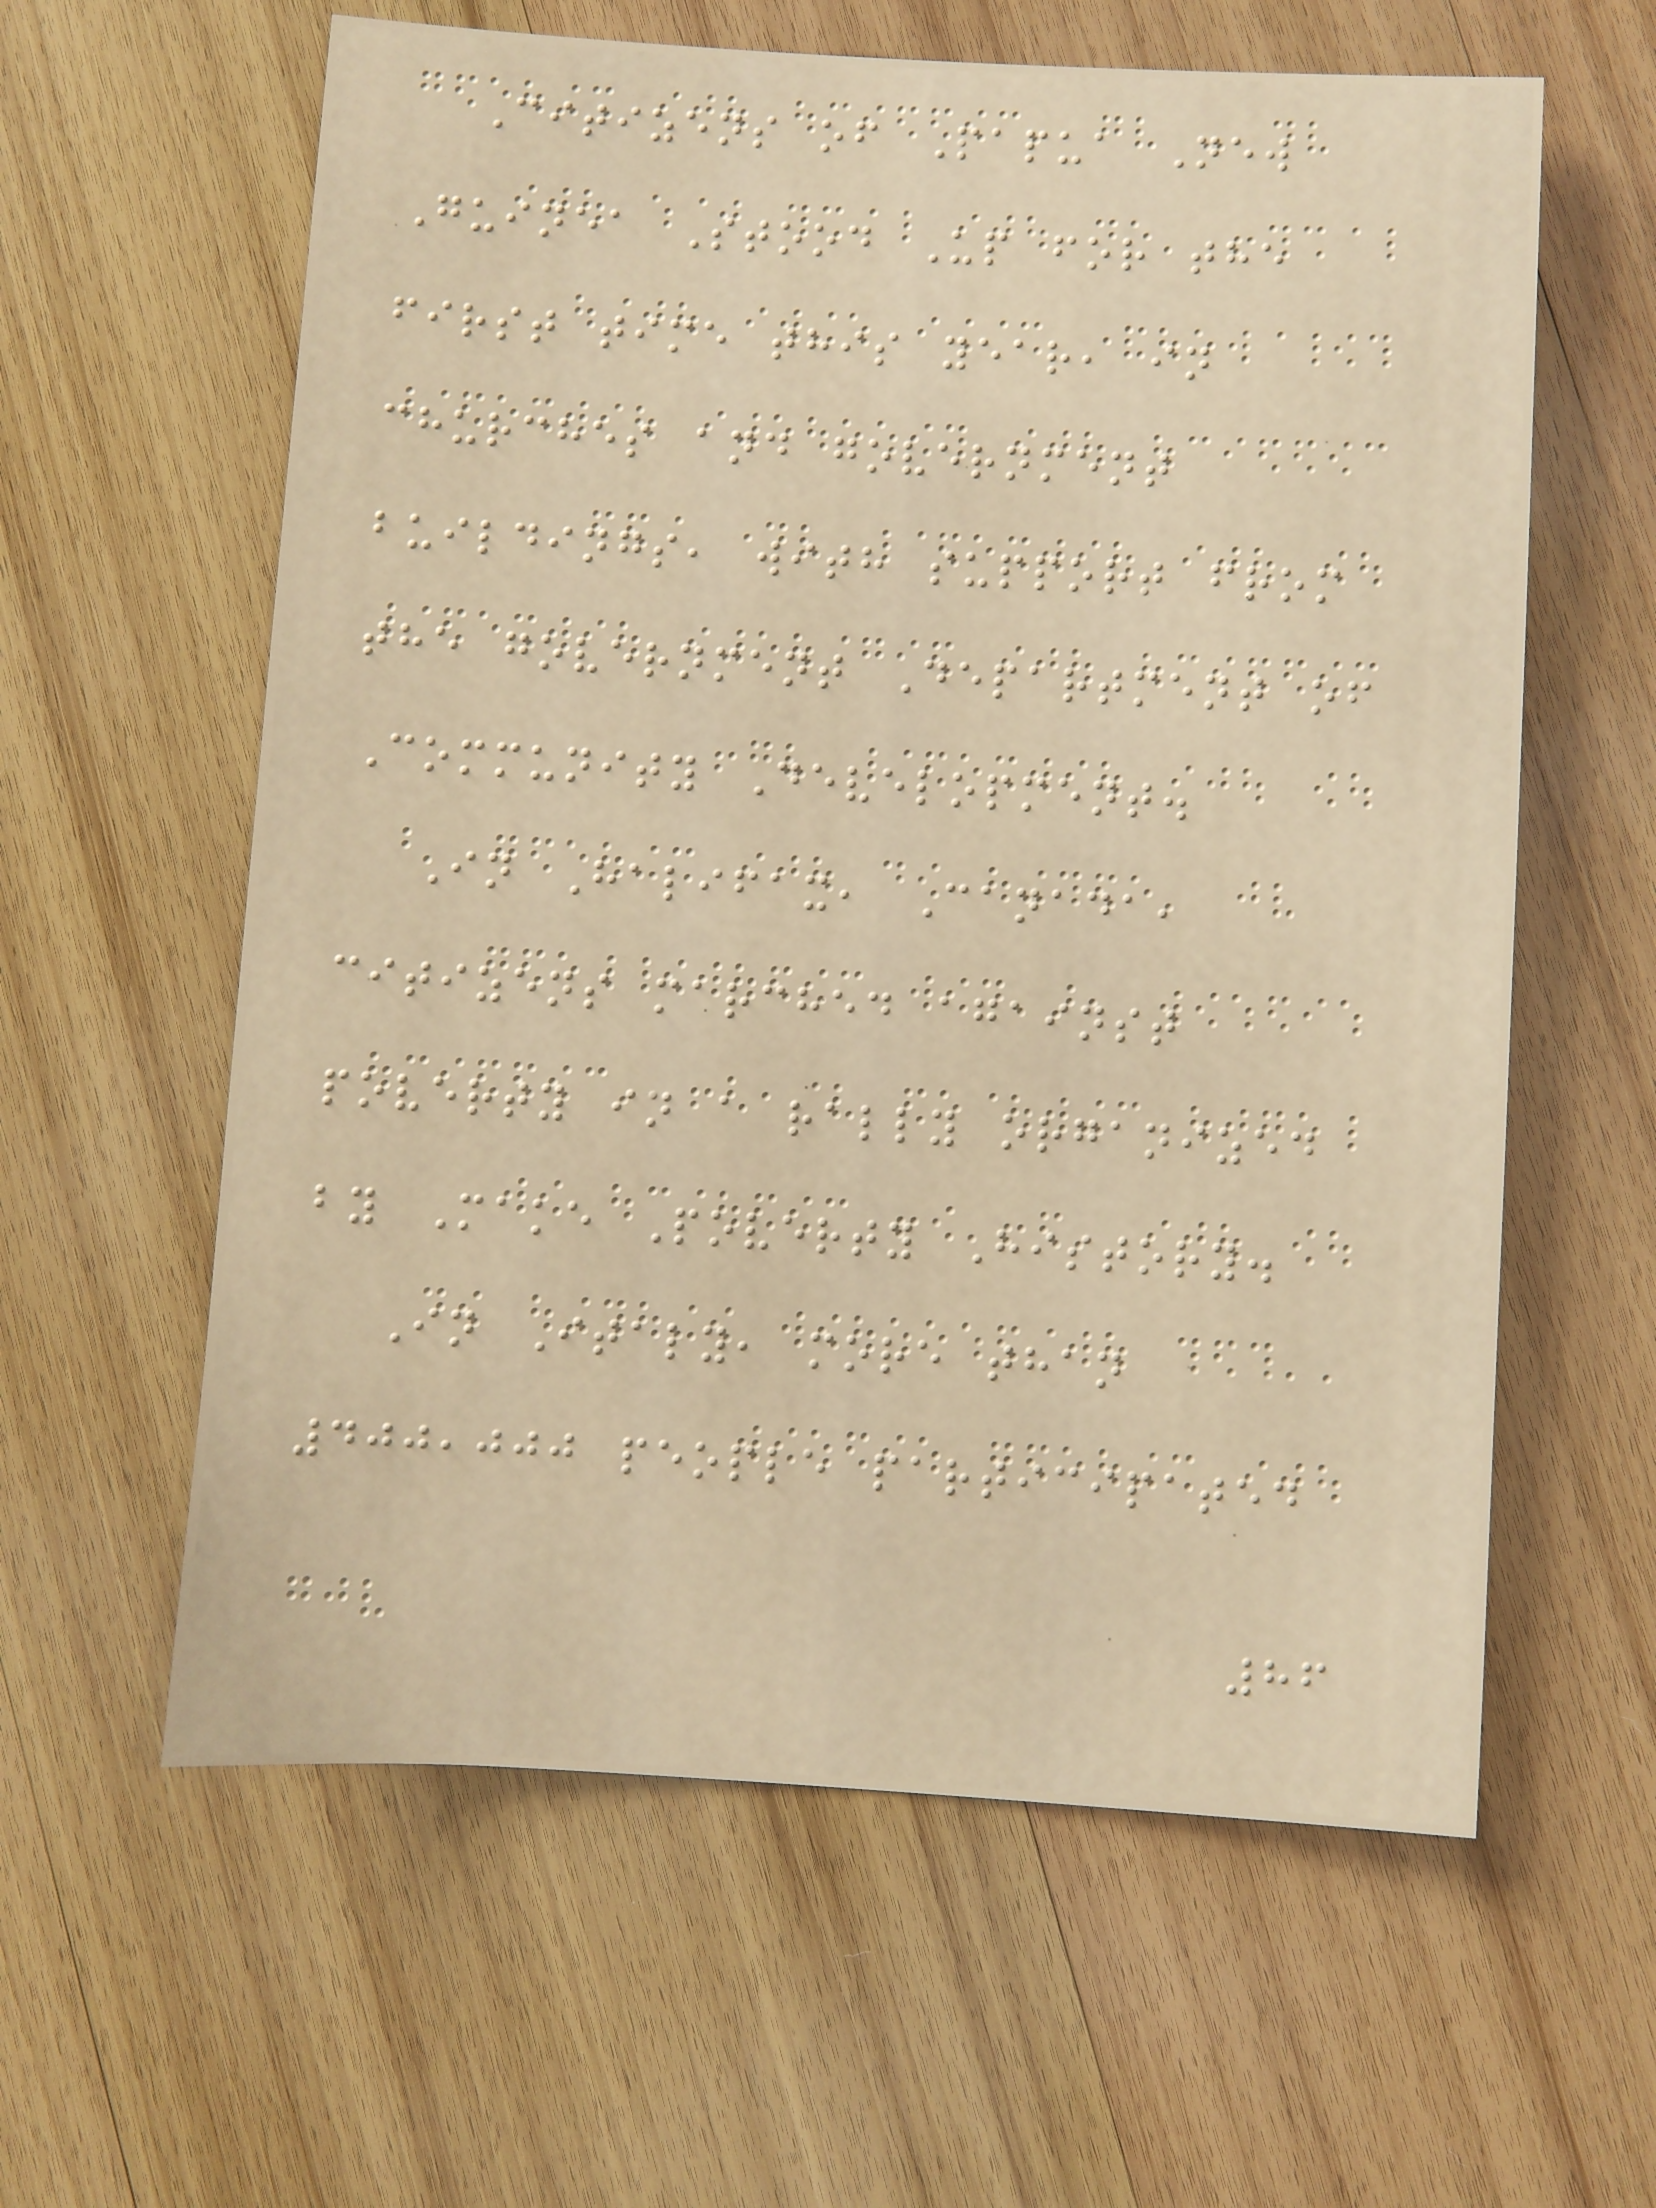Citizens of Papua New
Guinea Stood Up for the
first time this year, in
churches and government
buildings, with support from
the government Department of
Community Development.
In Halifax, Canada,
citizens marched against
poverty in a rally organized
by Make Poverty History.
In Italy, more than
400,000 people participated
86
